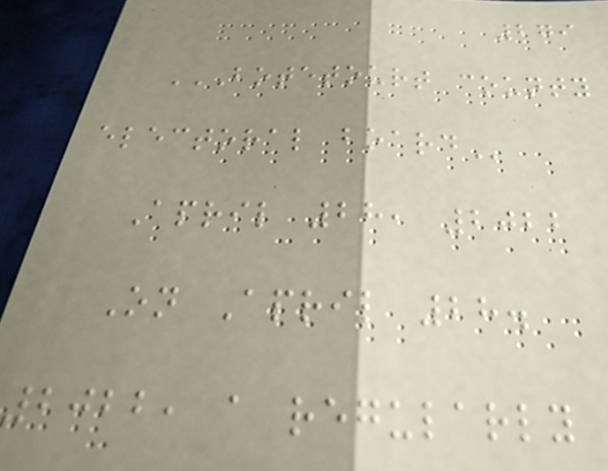279
BOTETOURT COUNTY
ELECTORAL BOARD
April 28, 2022
On April 28.
2022, a regularly
